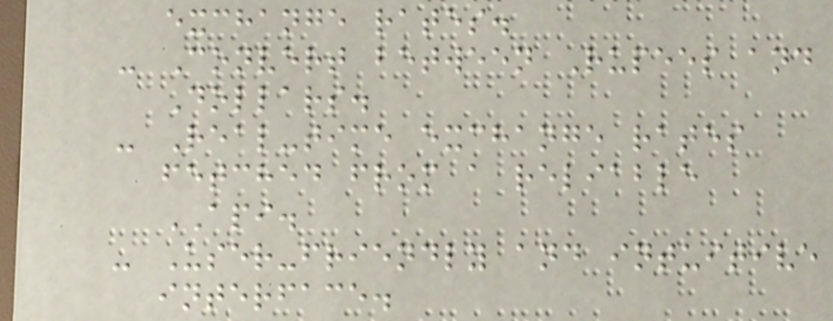exchange rates.
- Convert between Rupees and
Dollars.
- Real-time exchange rates
fetched from a reliable
API.
- User-friendly and intuitive
interface.
